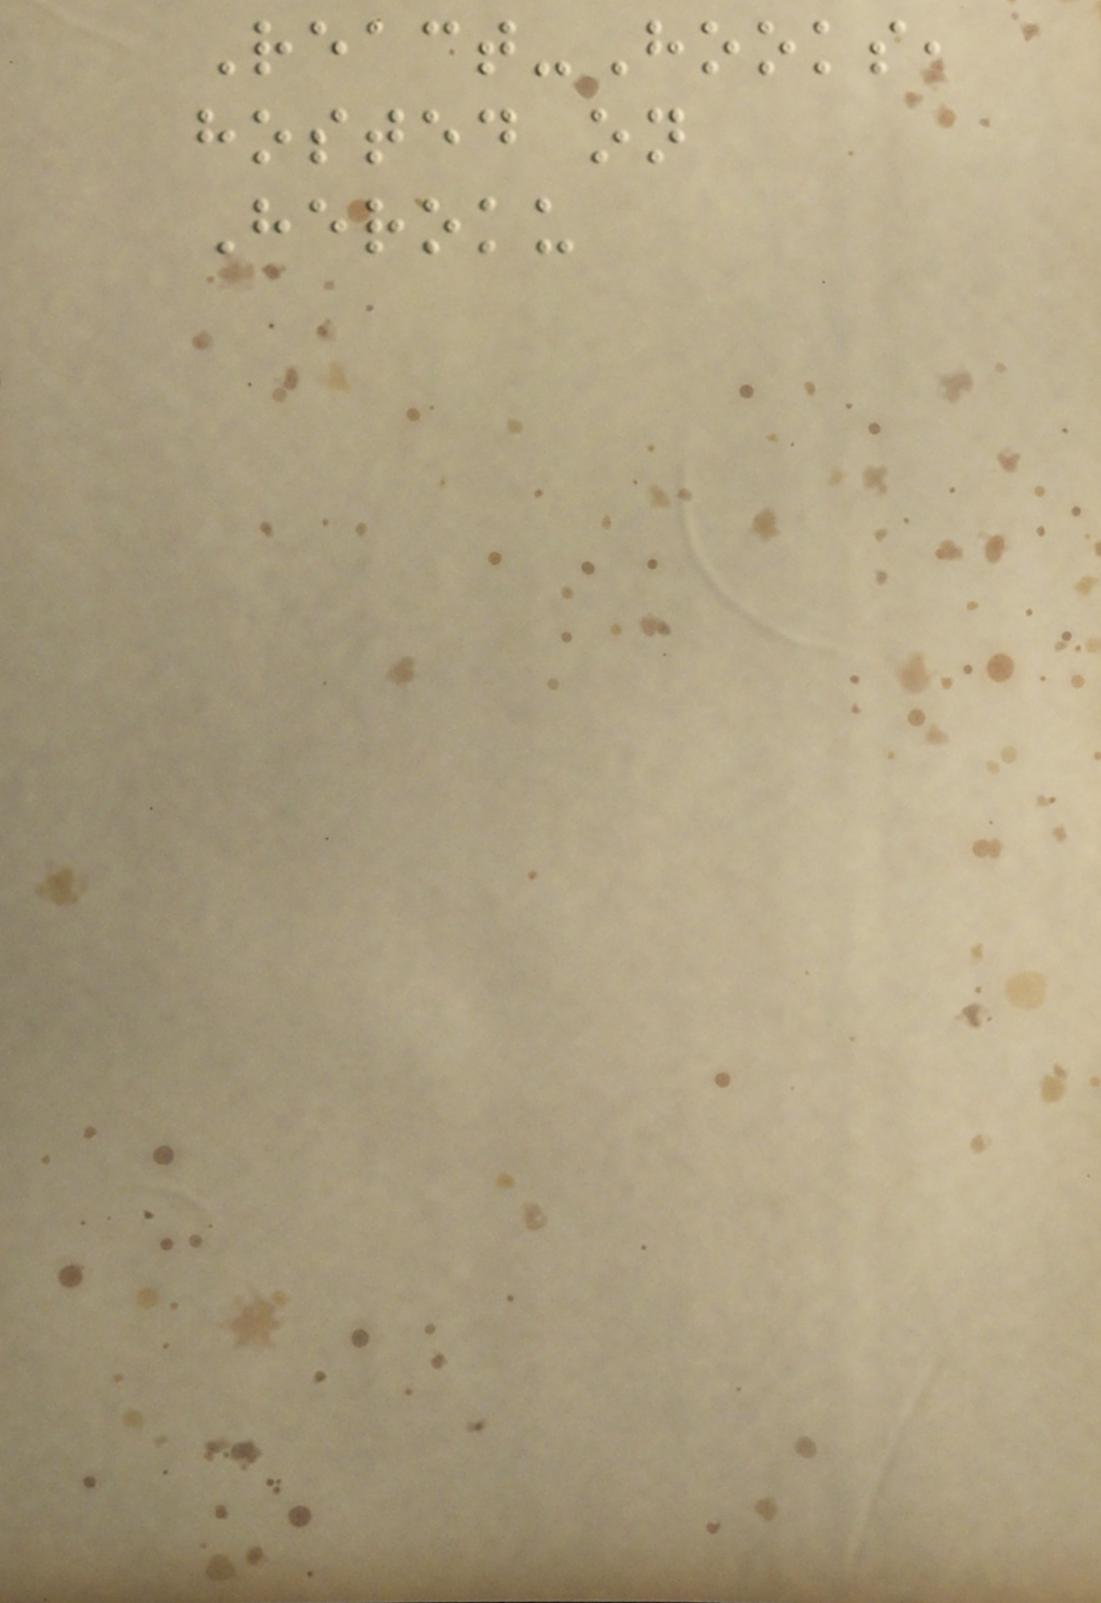React-Hooks,
hosted on
Heroku
